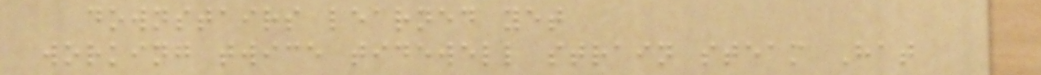downstairs learned yet
working twice tidewell strain steam Hat
